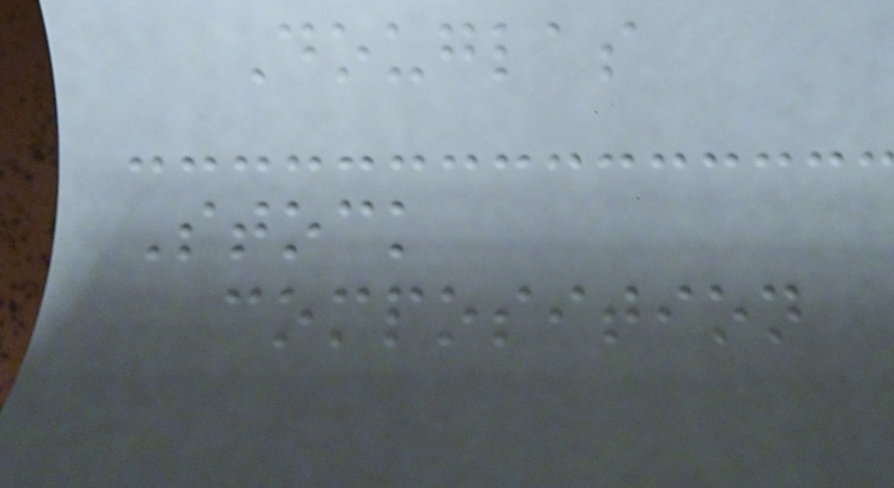Douglas
Stock
composition
